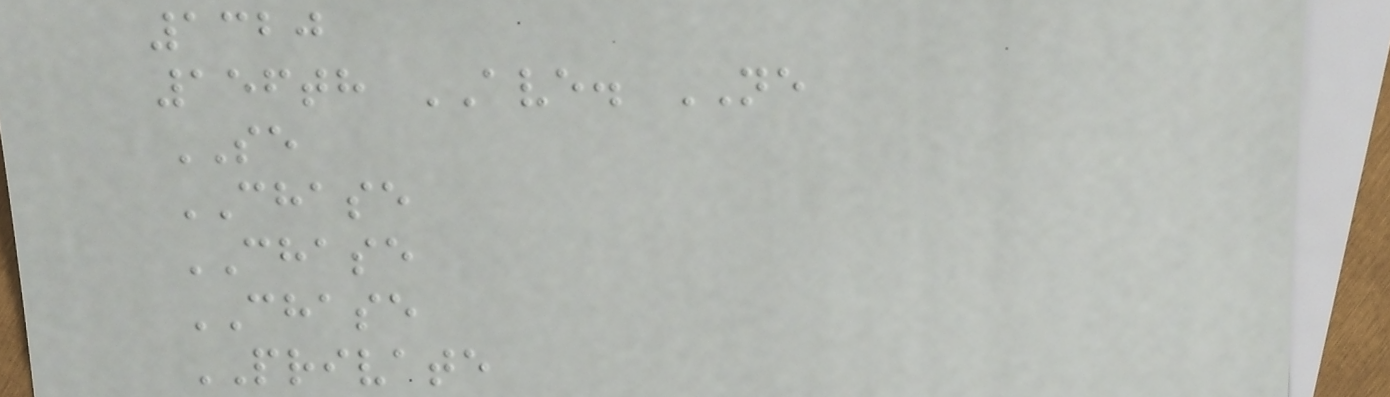1320
156th AVE. NE
SE
CHASE
CHASE
CHASE
PRIVATE
